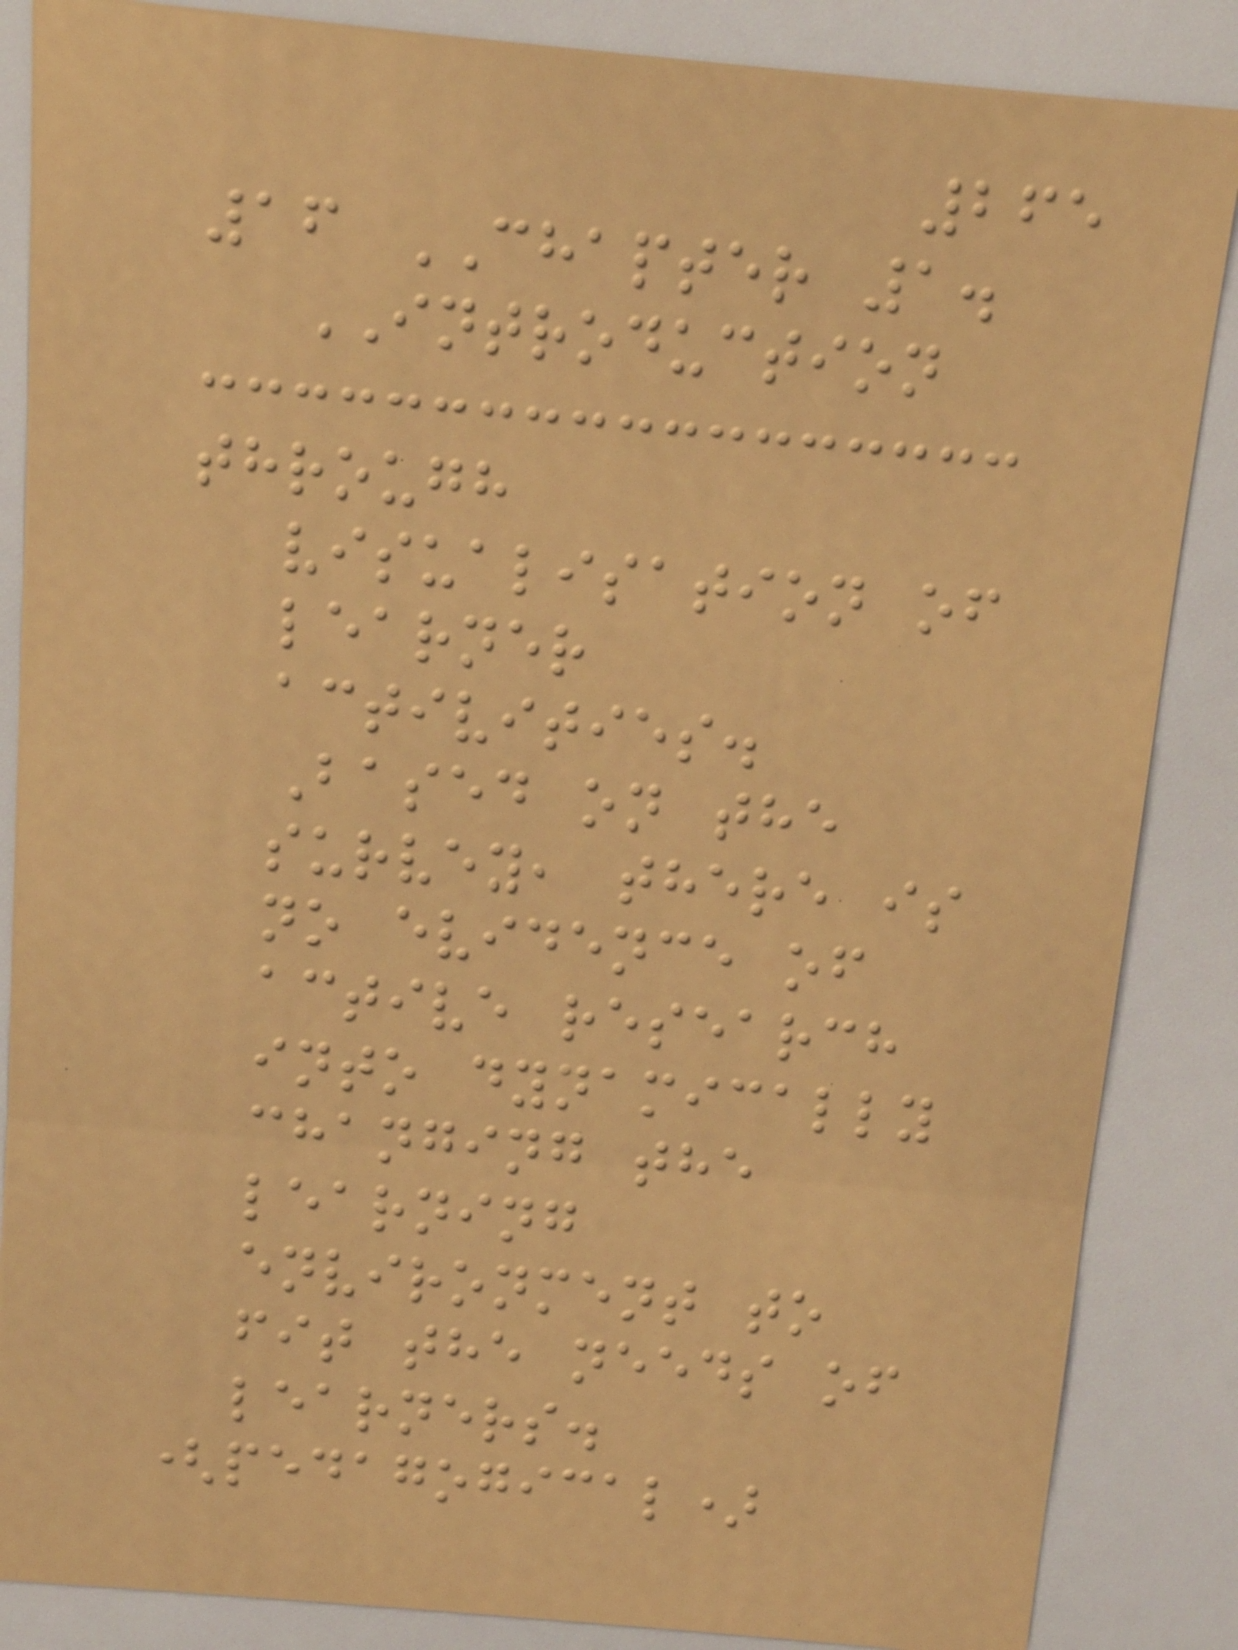265
16 CHAPTER 1.
INTRODUCTION
through
visualisation of
learner
activities.
Based on the
survey, there is
no evidence of
active research
into dynamically
changing the
learning
environment to
fit the needs of
learners.
(pedagogical)
